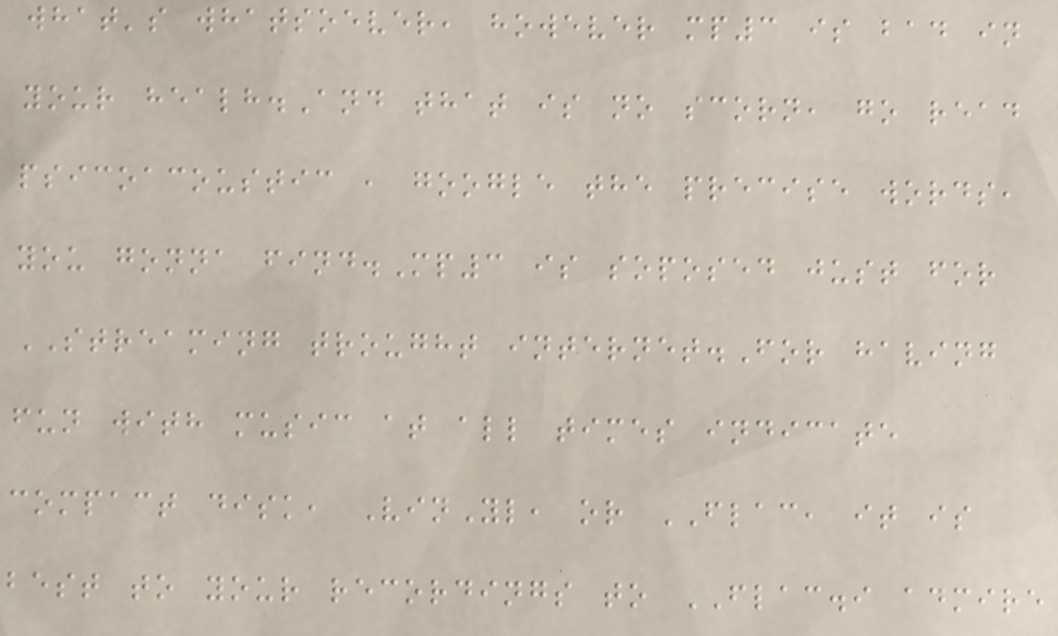what's whatsoever, however mp3 is bad in
your healh.And that is no scorn, go read
psicoacoustic , google the precise words,
you gonna find.Mp3 is soposed just for
STREAMING trought internet.For having
fun with music at all times indicate
compact disk, VinYl, or FLAC, it is
best to your recordings to FLAC.i admire
